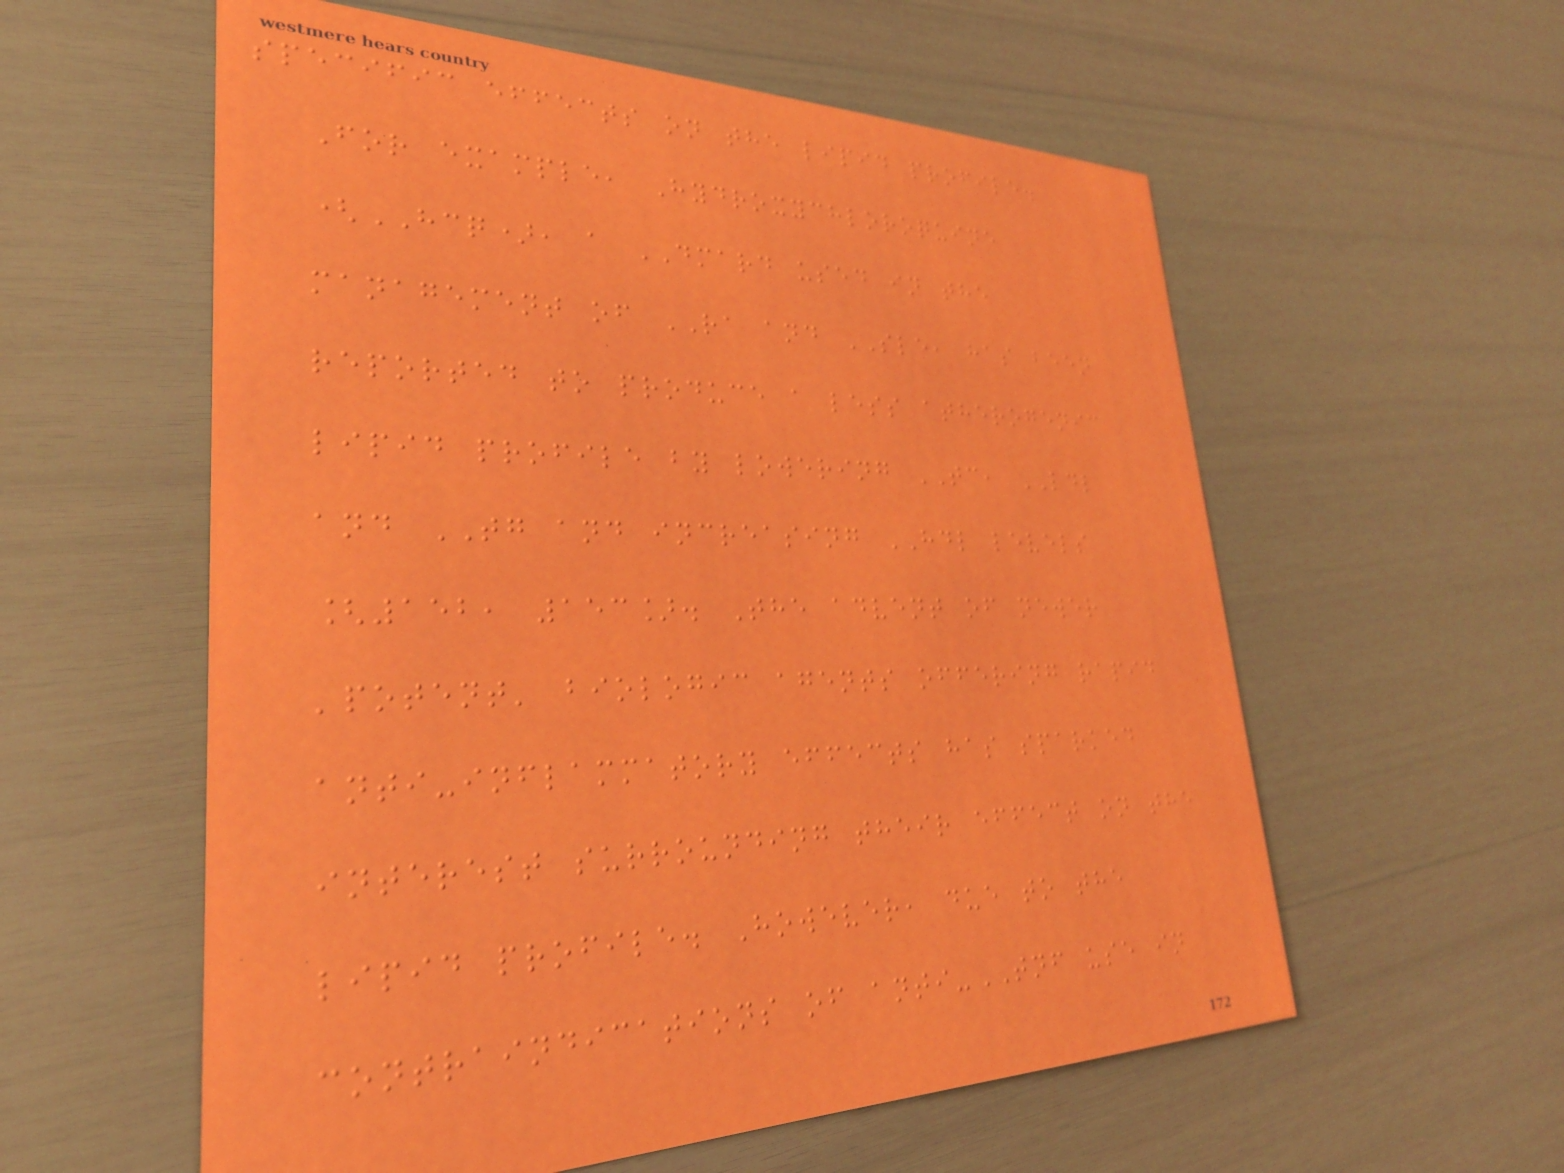specific effects on the lipid profile.
For example, Hydroxychloroquine
(HCQ), a DMARD used in the
management of RA and SLE, has been
reported to produce a less atherogenic
lipid profile by lowering TC, LDL
and TG and increasing HDL levels
[152, 153]. The advent of newer
'potent' biologic agents offering rapid
anti-inflammatory effects has sparked
interest surrounding their effect on the
lipid profile. However, due to the
contraindications of anti-TNF use in
